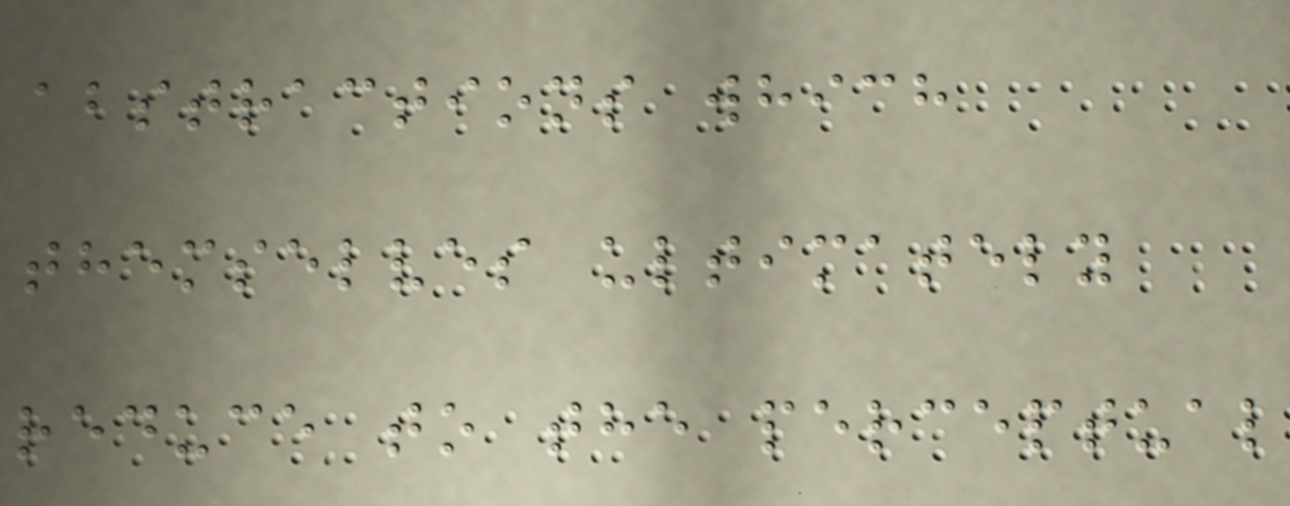abstractions which
themselves ultimately
reduce to the perceptual
